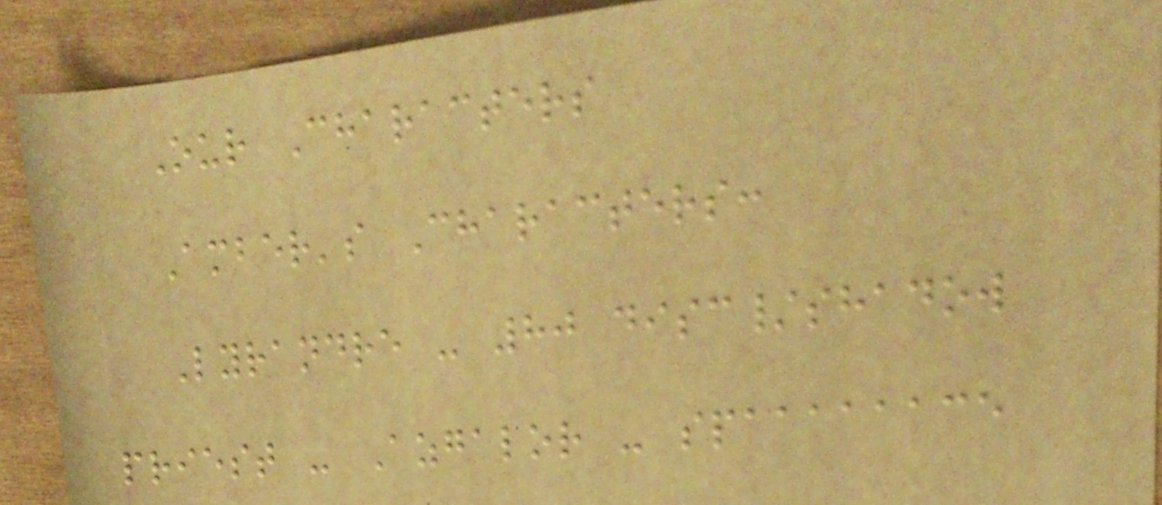Our Characters
Amber's Characters:
Lyrandre - 80 disc/shadow
priest - Azgalor - spaaaaaace
